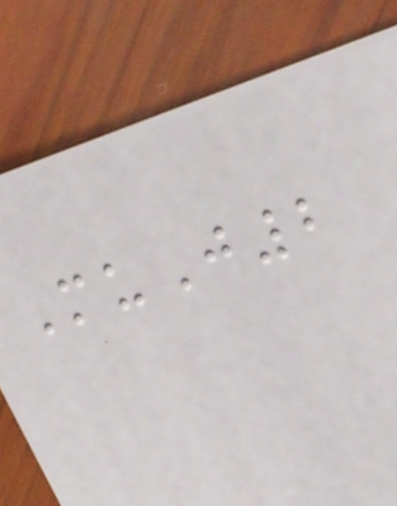MuJ2
